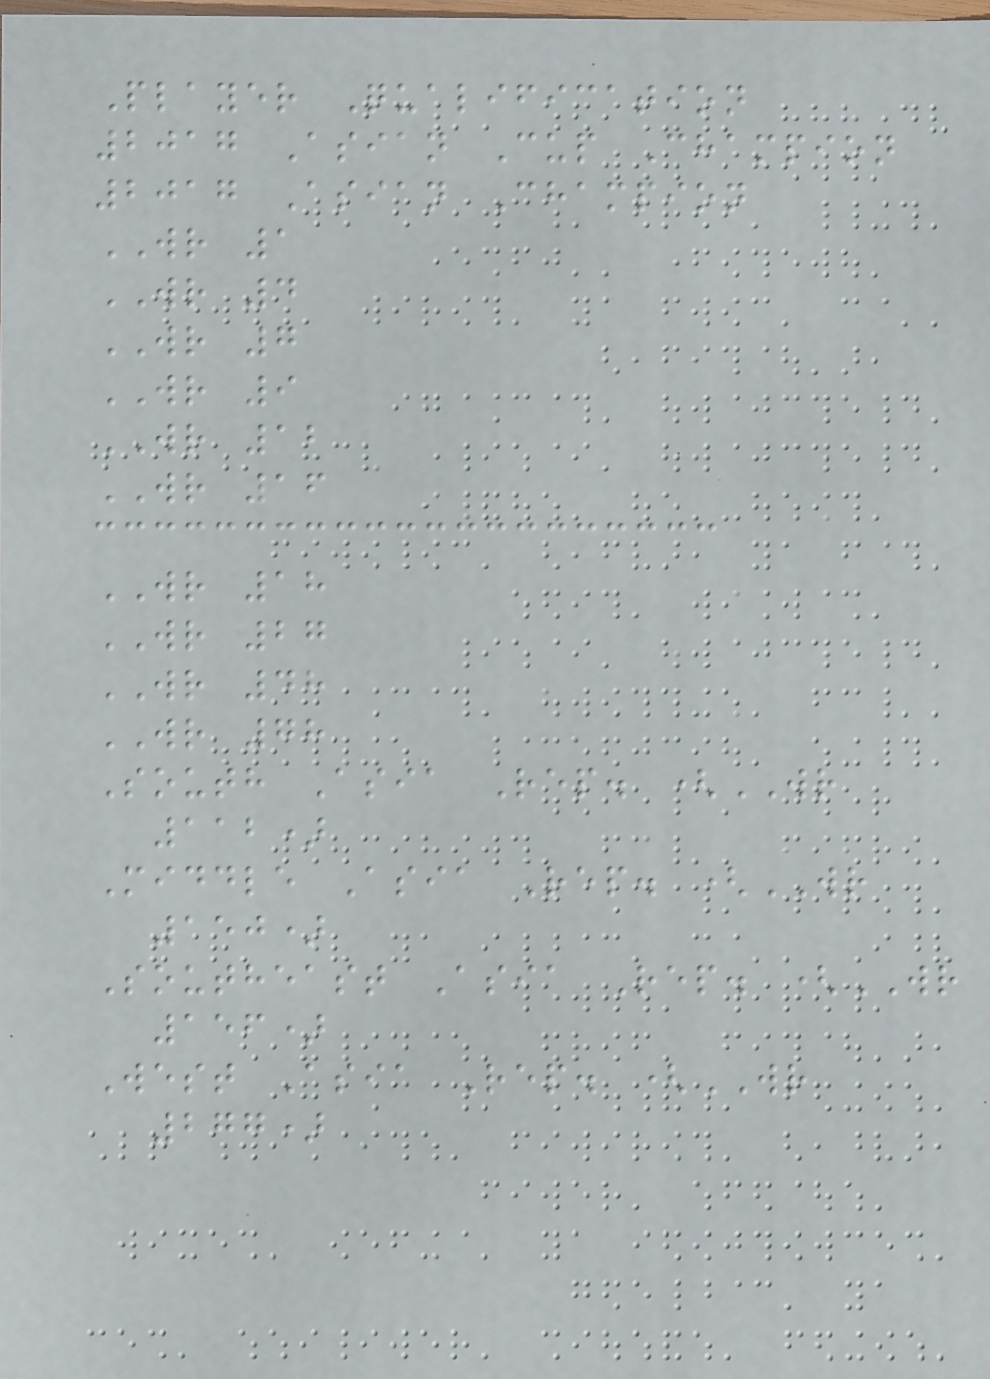Player Qualification
2017 Asian Cup Champion
2017 Asian Champion
WR 1
WR 4
WR 7
WR 9
WR 12
WR 16
WR 18
WR 27
WR 48
WR 78
South Asia Rep. (WR
112)
Middle Asia Rep. (WR
150)
Southeast Asia Rep. (WR
156)
West Asia Rep. (WR
277)
